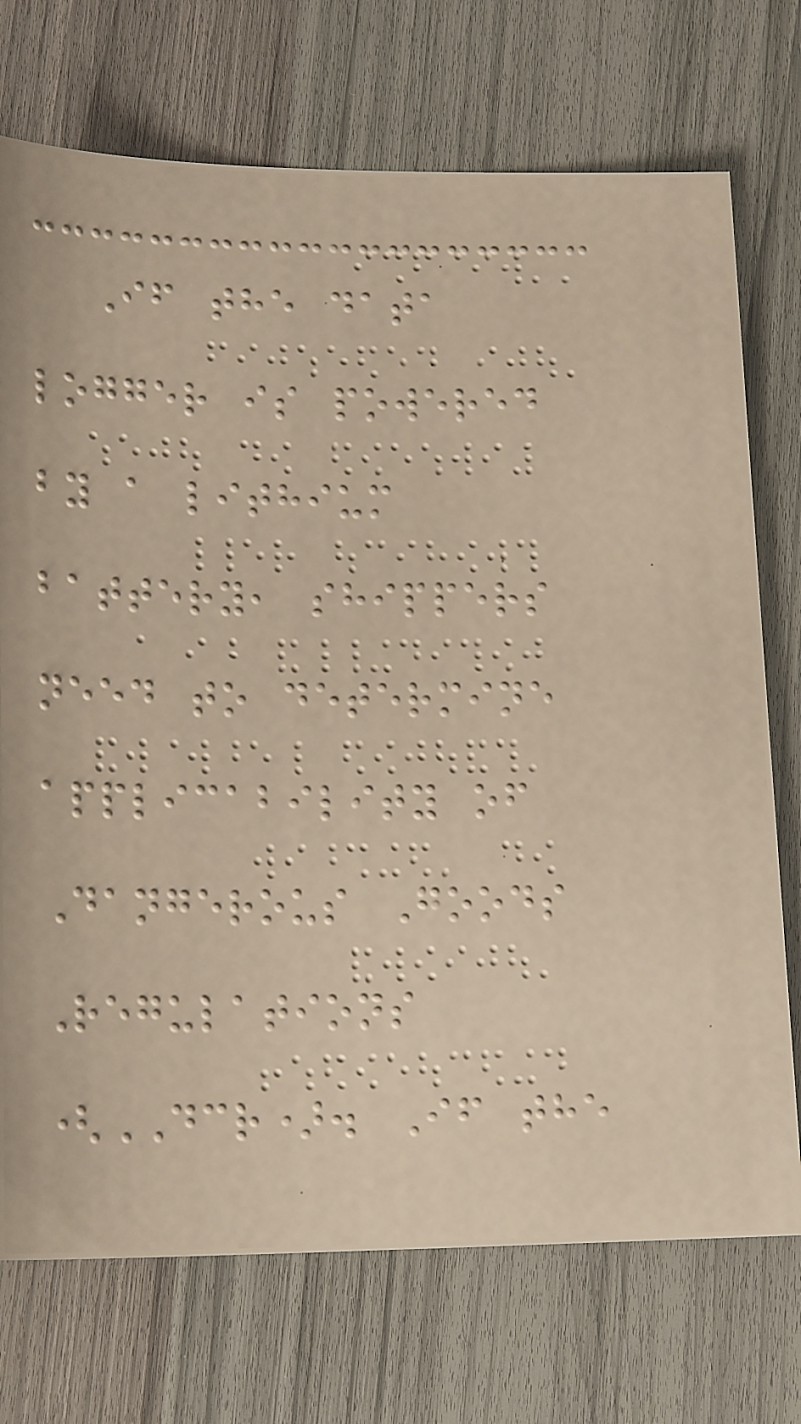If the data
logger is powered
by a lithium
battery, shippers
need to determine
applicability of
Dangerous Goods
Regulations
(DCR). If the
